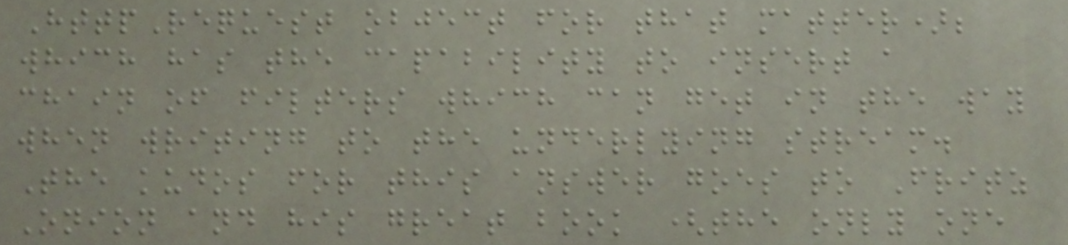HttpRequest object for that matter);
which has the capability to insert a
chain of filters which can get in the way
when writing to the underlying stream.
The kudos for this answer goes to Fritz
Onion and his great book (the only one
